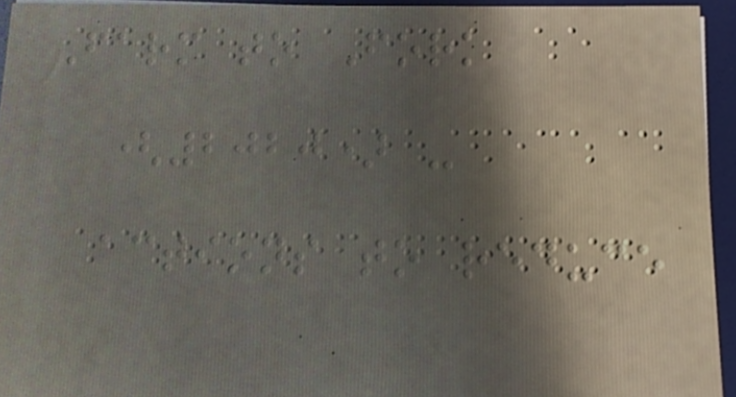Farm to Fork
(2020) -
actions to reduce
